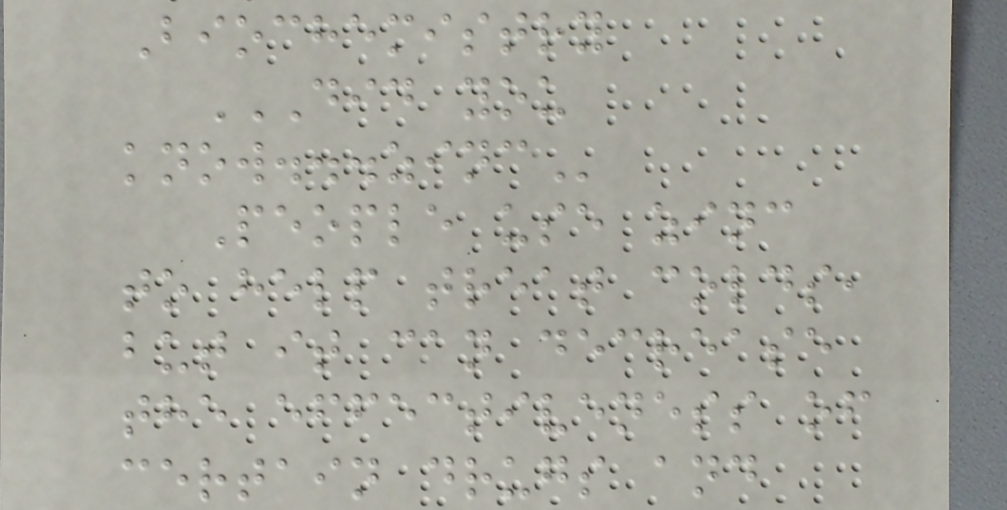Biochemistry
DID YOU
KNOW...ZINC
People use zinc
to help treat colds,
but it can decrease
the effectiveness of
certain drugs and
